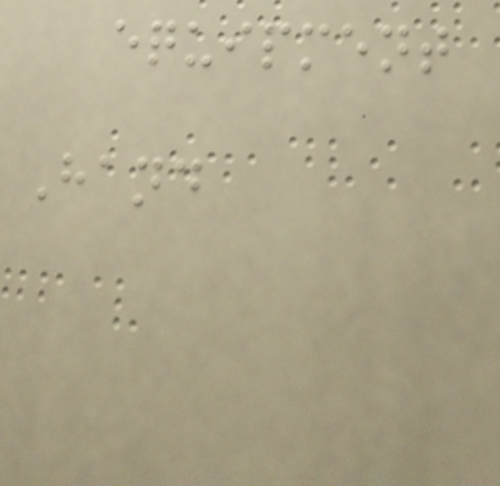equipment
Hand
